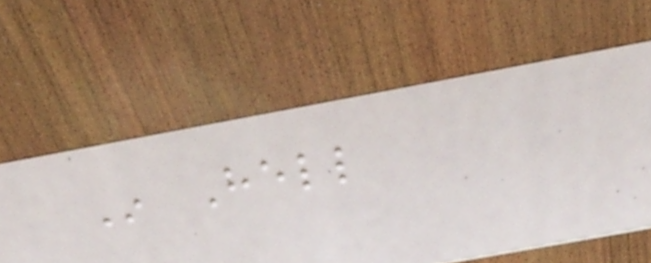In Hell
